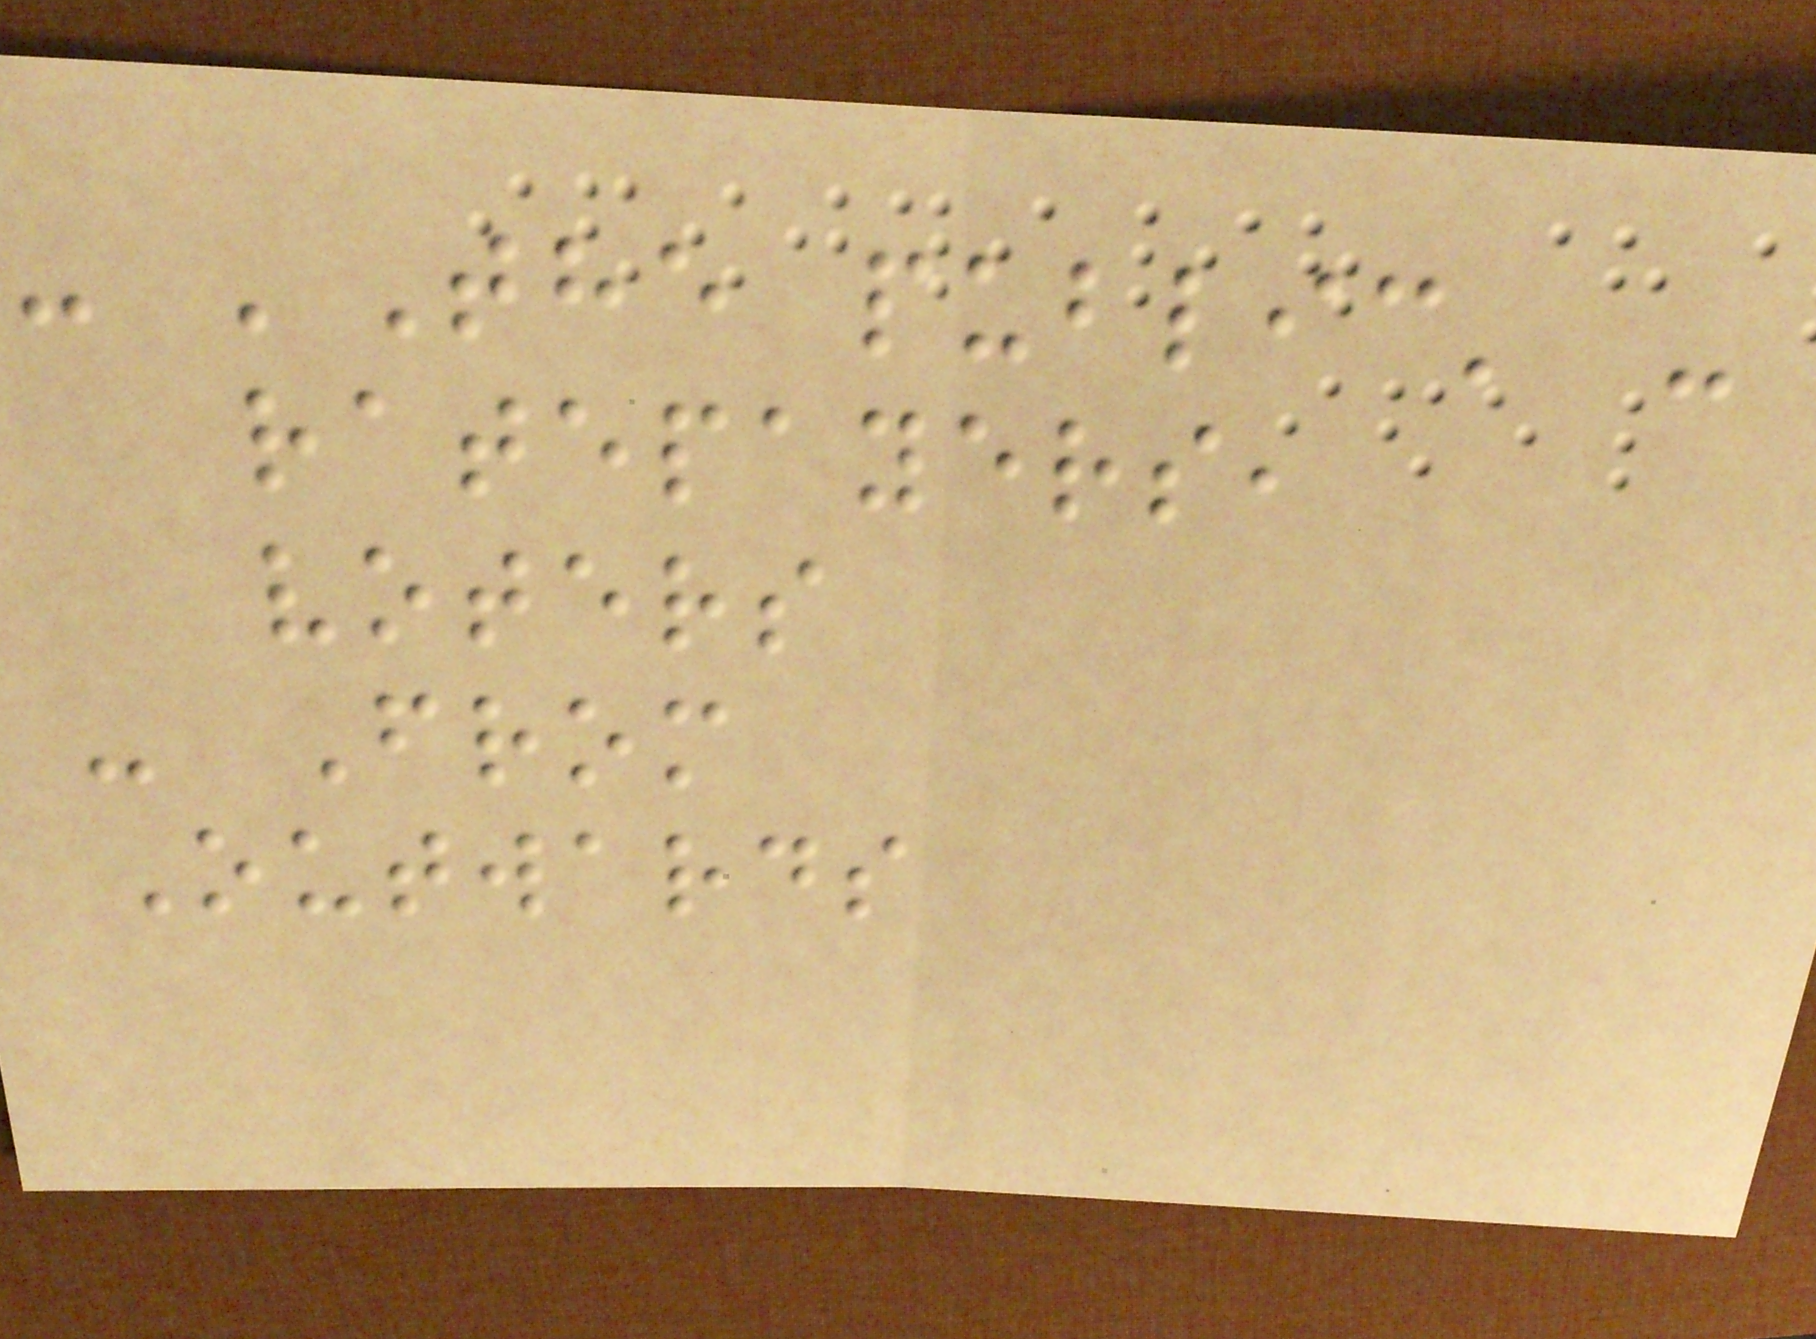- 'The public' -
ratepayers,
voters
- From
Outwards
